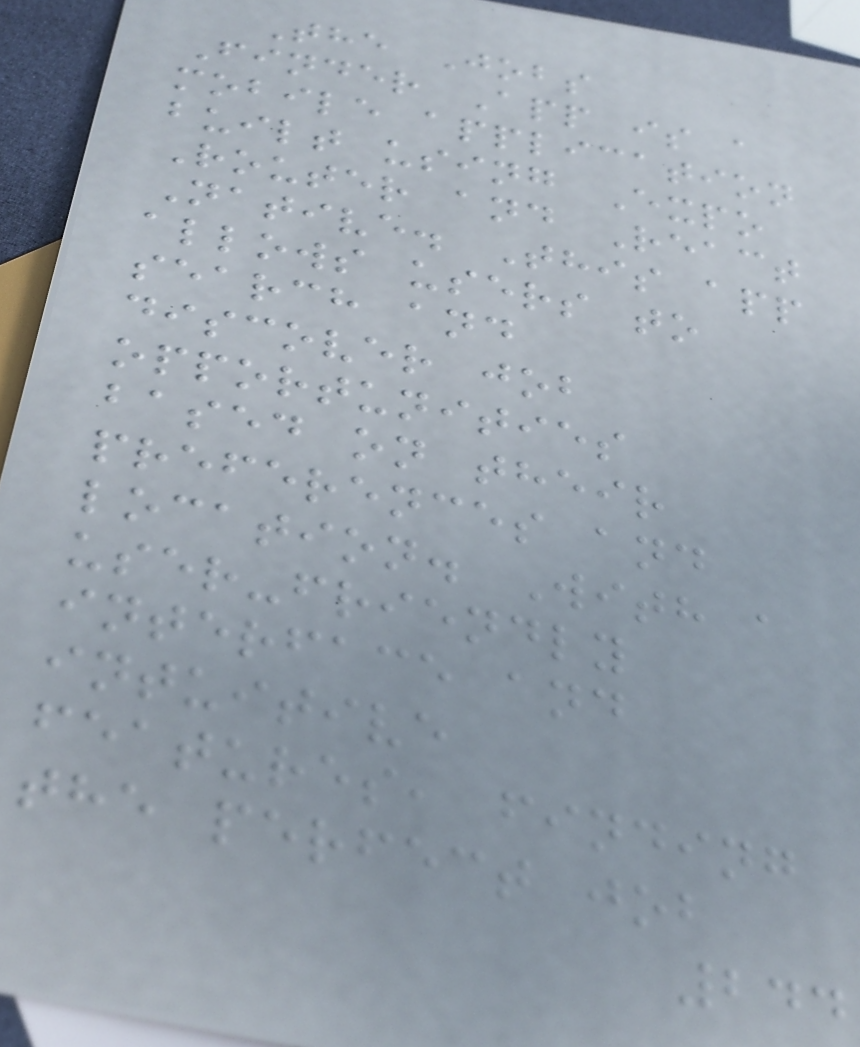The Jobs
Finder App is a
mobile application
built using Expo
Router and React
Native. This app
allows users to
search and
discover job
opportunities
based on their
preferences and
location. With a
user-friendly
interface and
intuitive
features, finding
the perfect job
244
